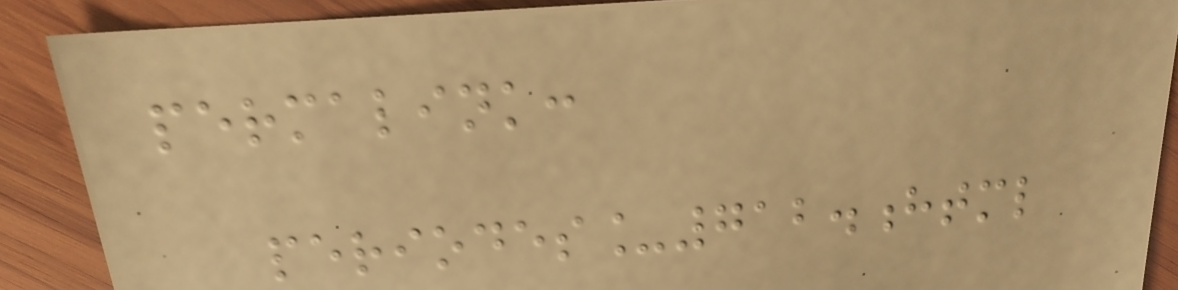permalink:
periodes_712.html
